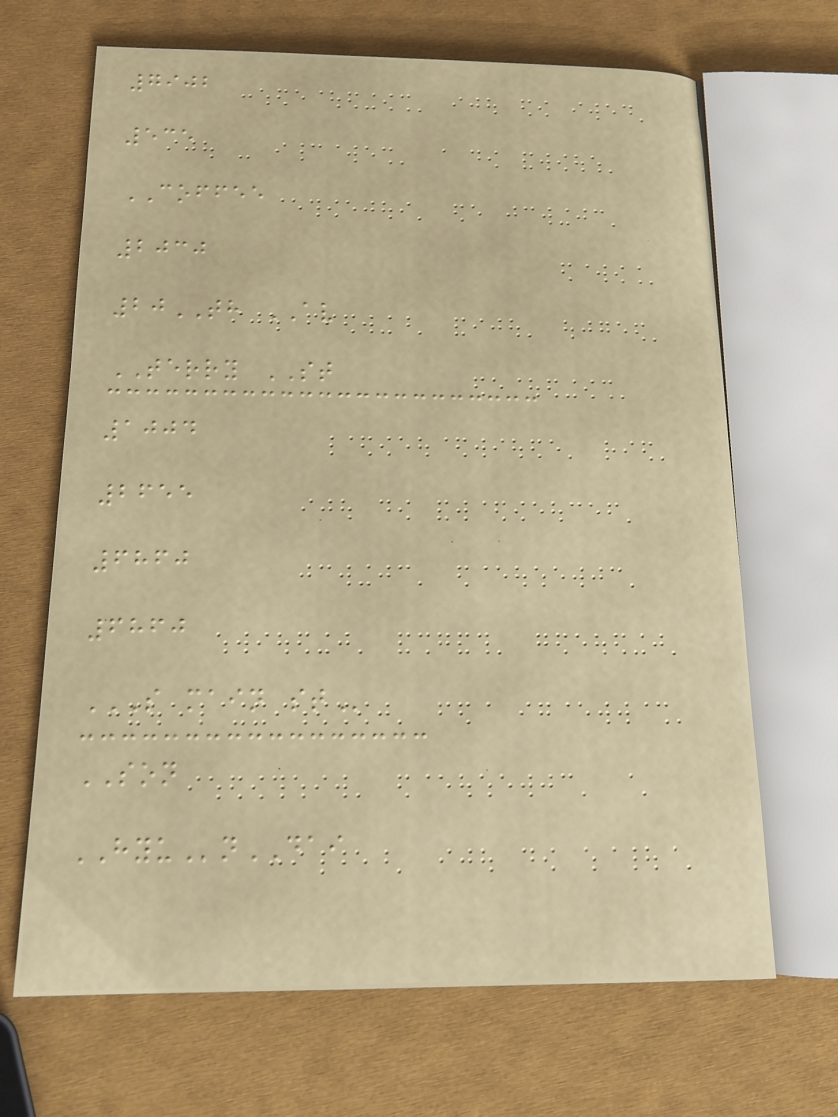7902
535
COFFEE
2030
20TH AV
TERRY ST
1004
2655
6860
6860
S MAIN ST
SON
HYUnDAI
